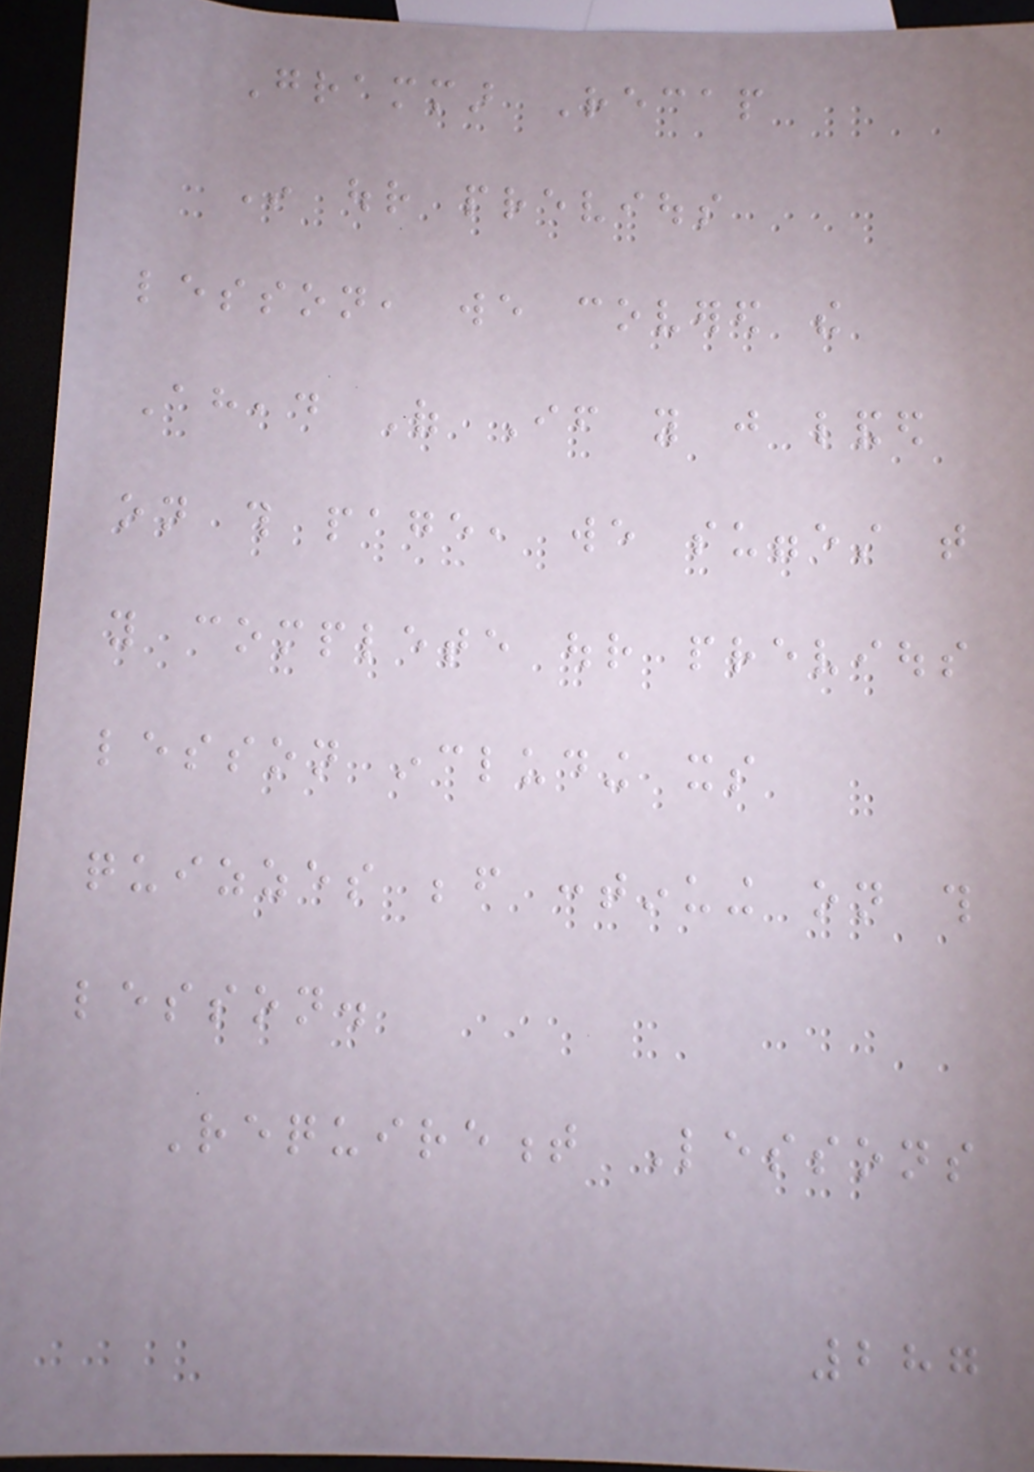Grammar Recap
In our previous
lesson, we covered the
Ahead Of If you just landed
on this page, we suggest that
you complete our previous
lesson including its
quizzes before continuing on this
lesson.
Requirement Lessons
287
